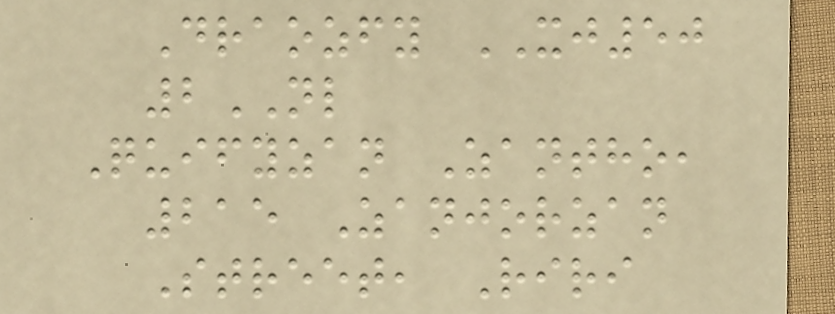Draozfy XJ50
2NL
Quifyzan Zantho,
215 Zanjorzan
Street, Riri
